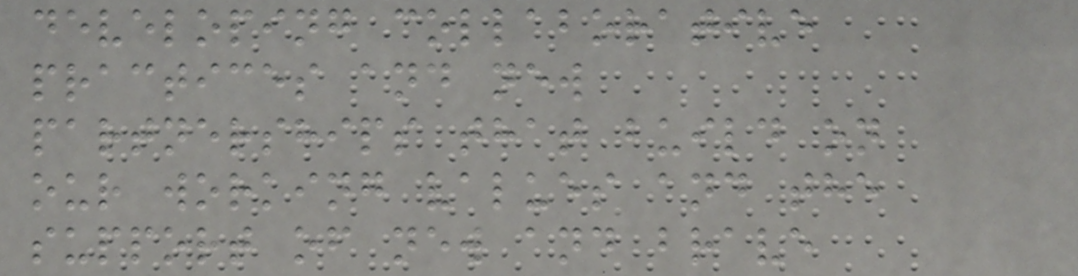developing collaborative
practices and new
partnerships that build on
our working values and the
support of new and brave
